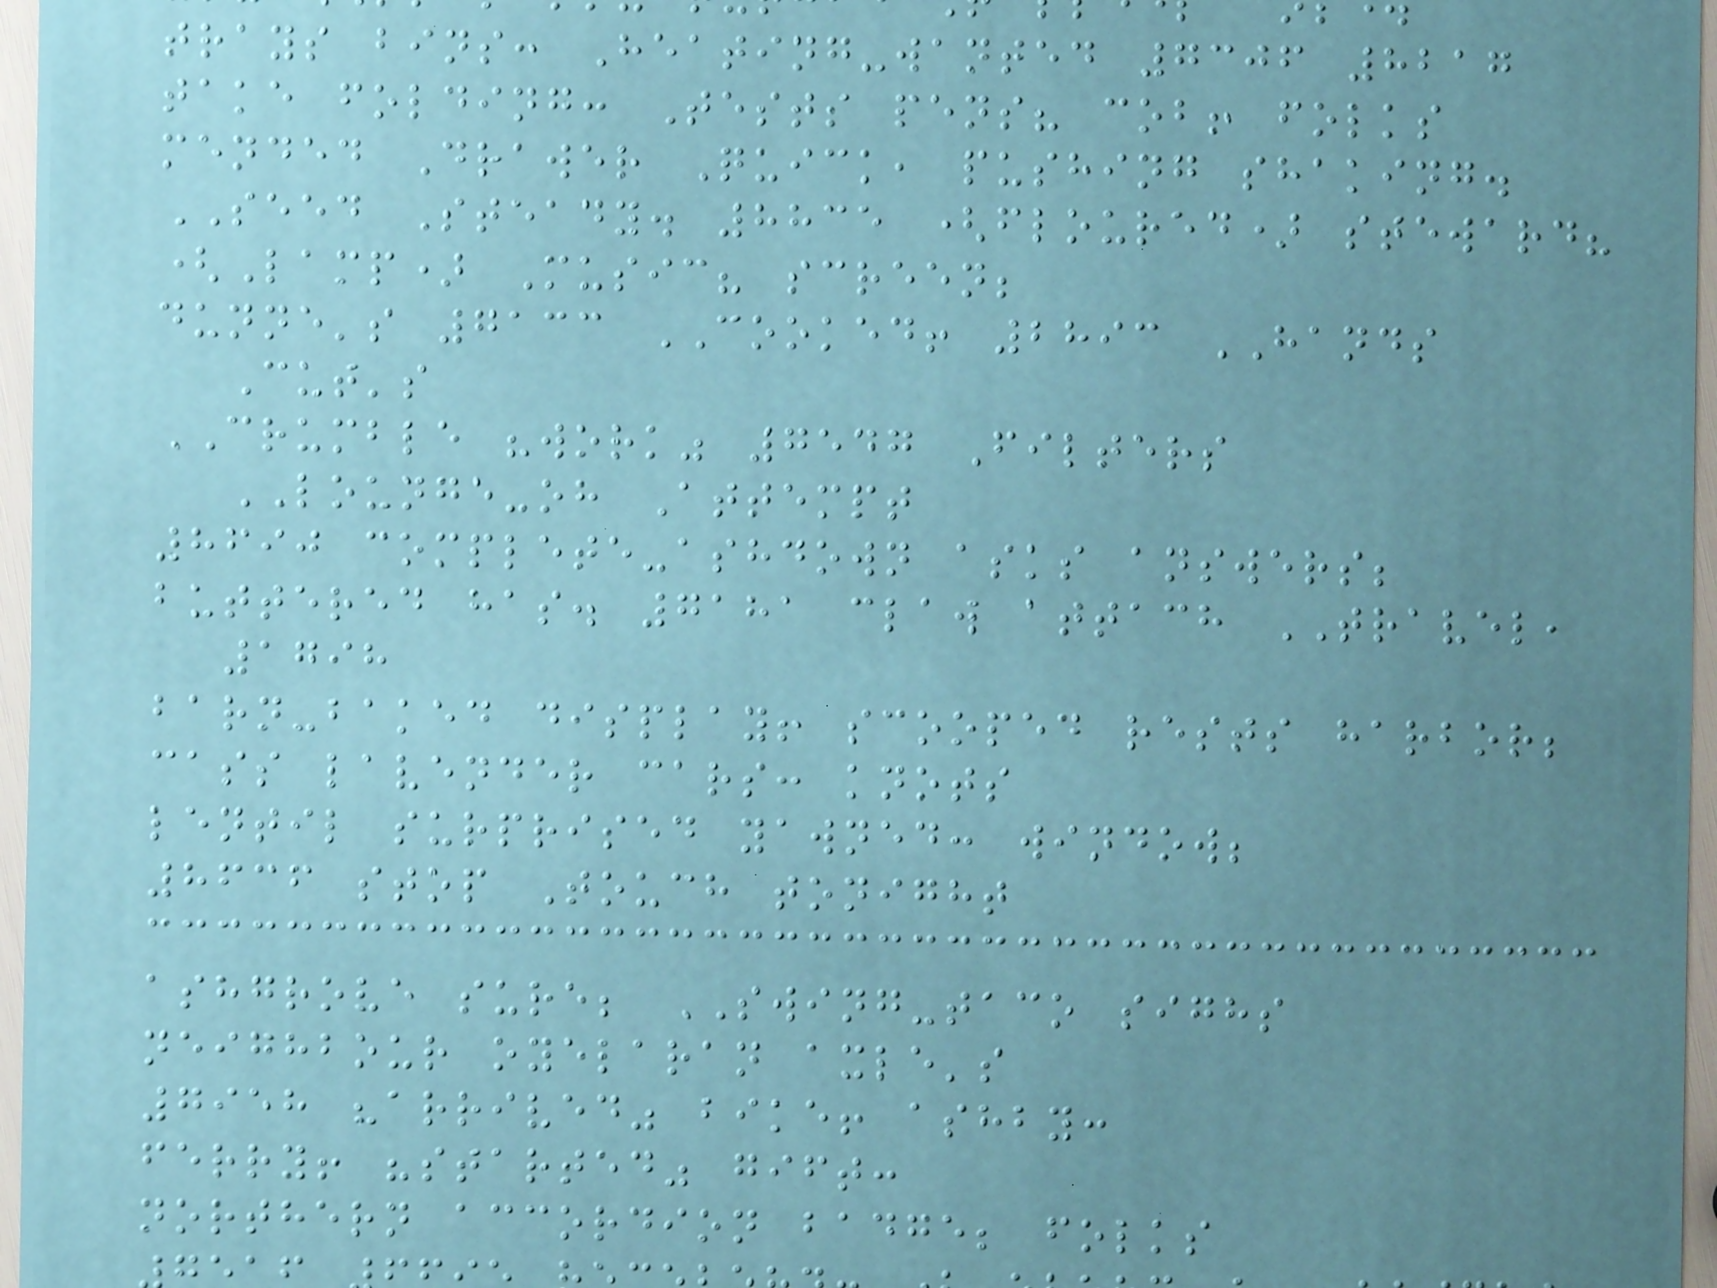trays bins: Heating-wanted 7306 8217
take folding: Tests pens? cob! folks
mended Drawer Quick, pushing shaking.
SEED Steady. 8835 (floured) steward?
(Lamp) Music? screen;
dunne's 7133 COOKED! 2893 HANDS
Cut's
CRUMBLE "work" 7547 Filters
LOUNGE-oh Attempt
8690 complete-ashdown asks answers;
buttered has. 7181 claw attach TRAVEL,
1798
barn-baked display! scooped rests harbor;
cass lavender cars: knots
lentil surprised yawned: window;
8636 stop Touch tonight
ashgrove sure; SWING-taco sighs
neighbour oyelaran axle's
7958 "arrived" bike! ashby:
ferry! "started" gift:
northern accordion badge; folks
